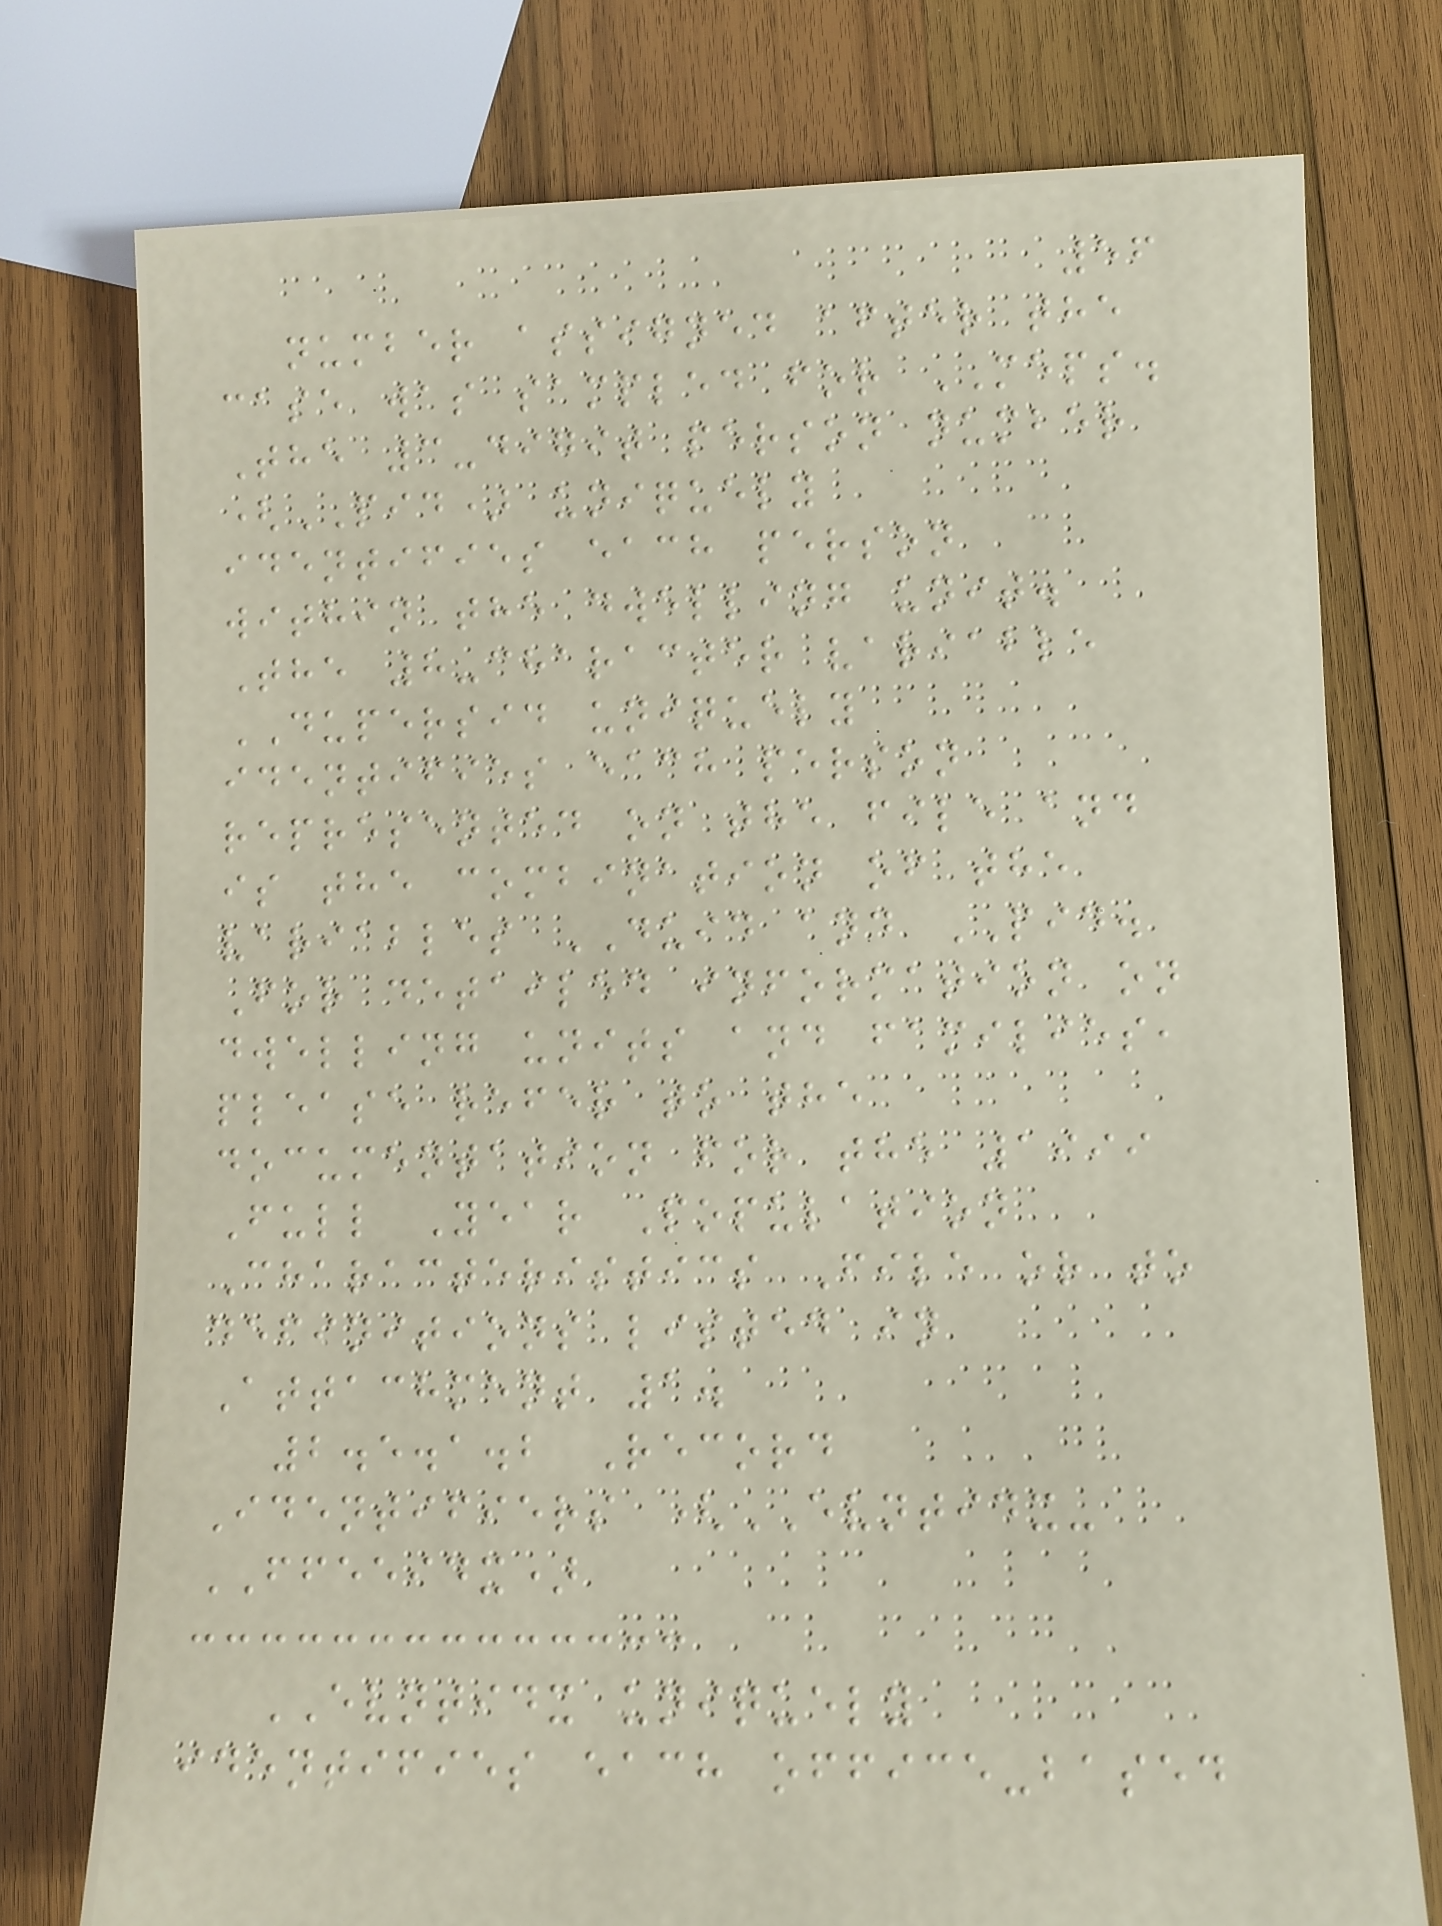56
number assigned after the
case was sampled for MEPS.
The 3-digit person number
(PID) uniquely
identifies each person
within the dwelling unit.
The 8-character variable
DUPERSID uniquely
identifies each person
represented on the file and
is the combination of the
variables DUID and PID.
For detailed information on
dwelling units and families,
please refer to the
documentation for the 1999
Full Year Population
Characteristics File or to
definitions listed in
Attachment 1.
2.5.1.2 Record
Identifiers (EVNTIDX-
FFEEIDX)
EVNTIDX uniquely
identifies each office-based
